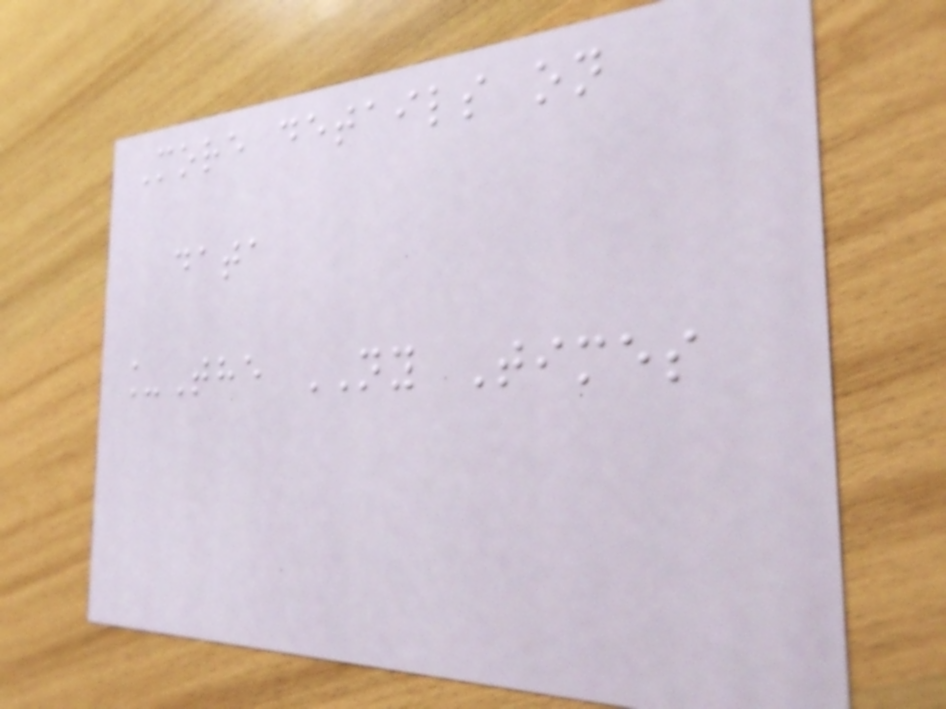More details on
data
_The NY Times
